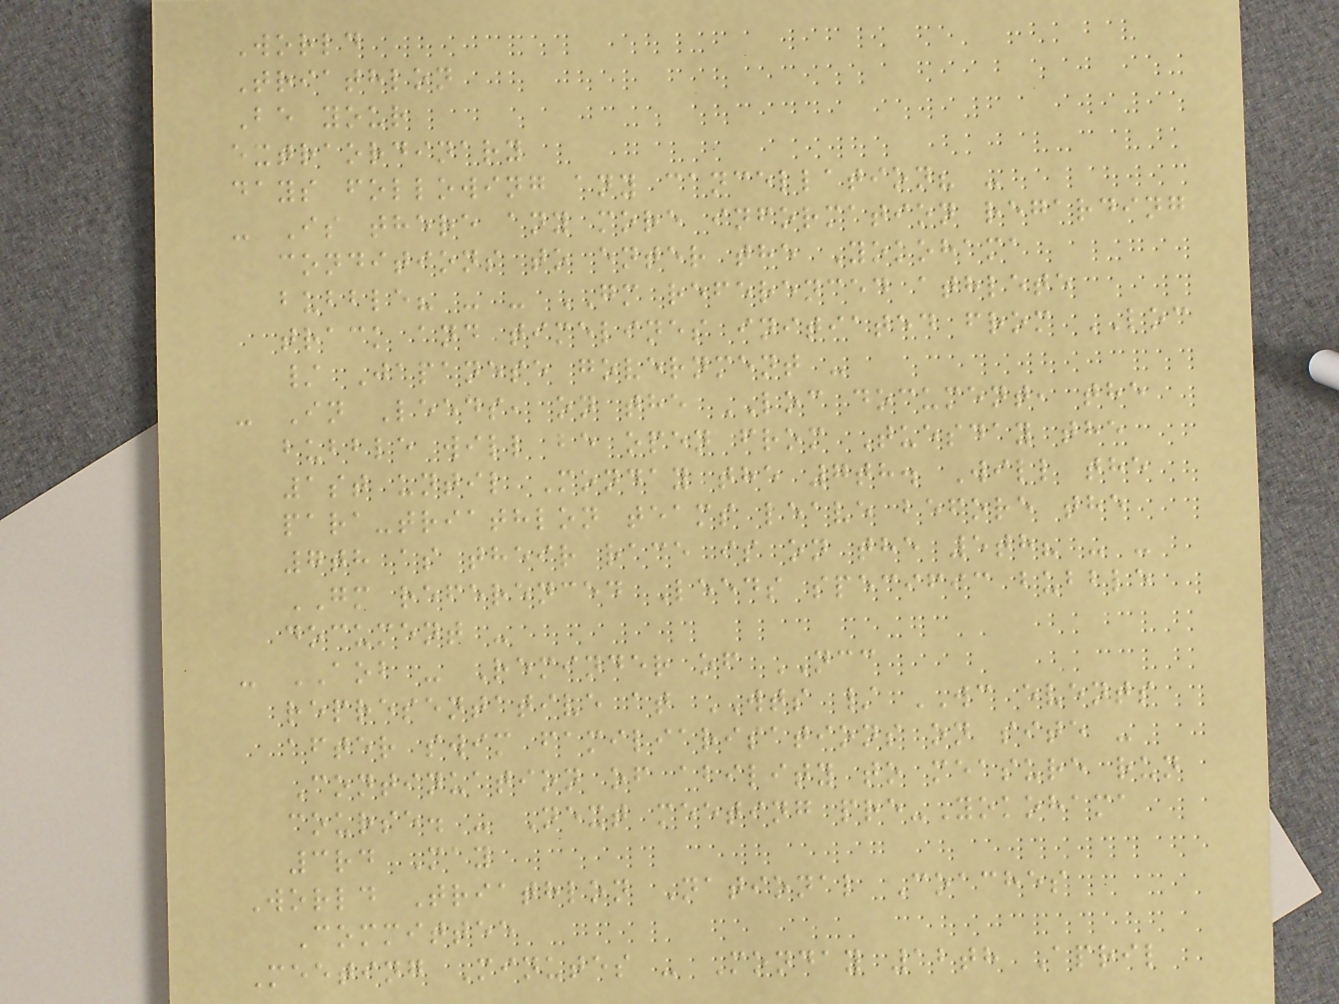World
Triathlon
Be your
extraordinary
days following any cancellation? -
- Is there any more information regarding
conditions to enter the Yokohama
bubble? - - GM referenced athlete
track and timelines initiated from LOC
/ Japanese government -
- In Leeds, on the LOC document, the
bubble will be open from Tuesday the
1st until Monday the 7th. Will the
para-triathlon teams leave before the
7th as their race is on the 5th? - -
GM referenced Leeds specific bubble
document -
- AOB - Reminder of NCC
representative at WTS / WC events
after swim familiarisations on site -
Continuation of ability to measure run
course. - Next meeting pre-Yokohama
3rd May
World Triathlon National Coaches
Committee
Meeting Minutes - Monday 12th April
